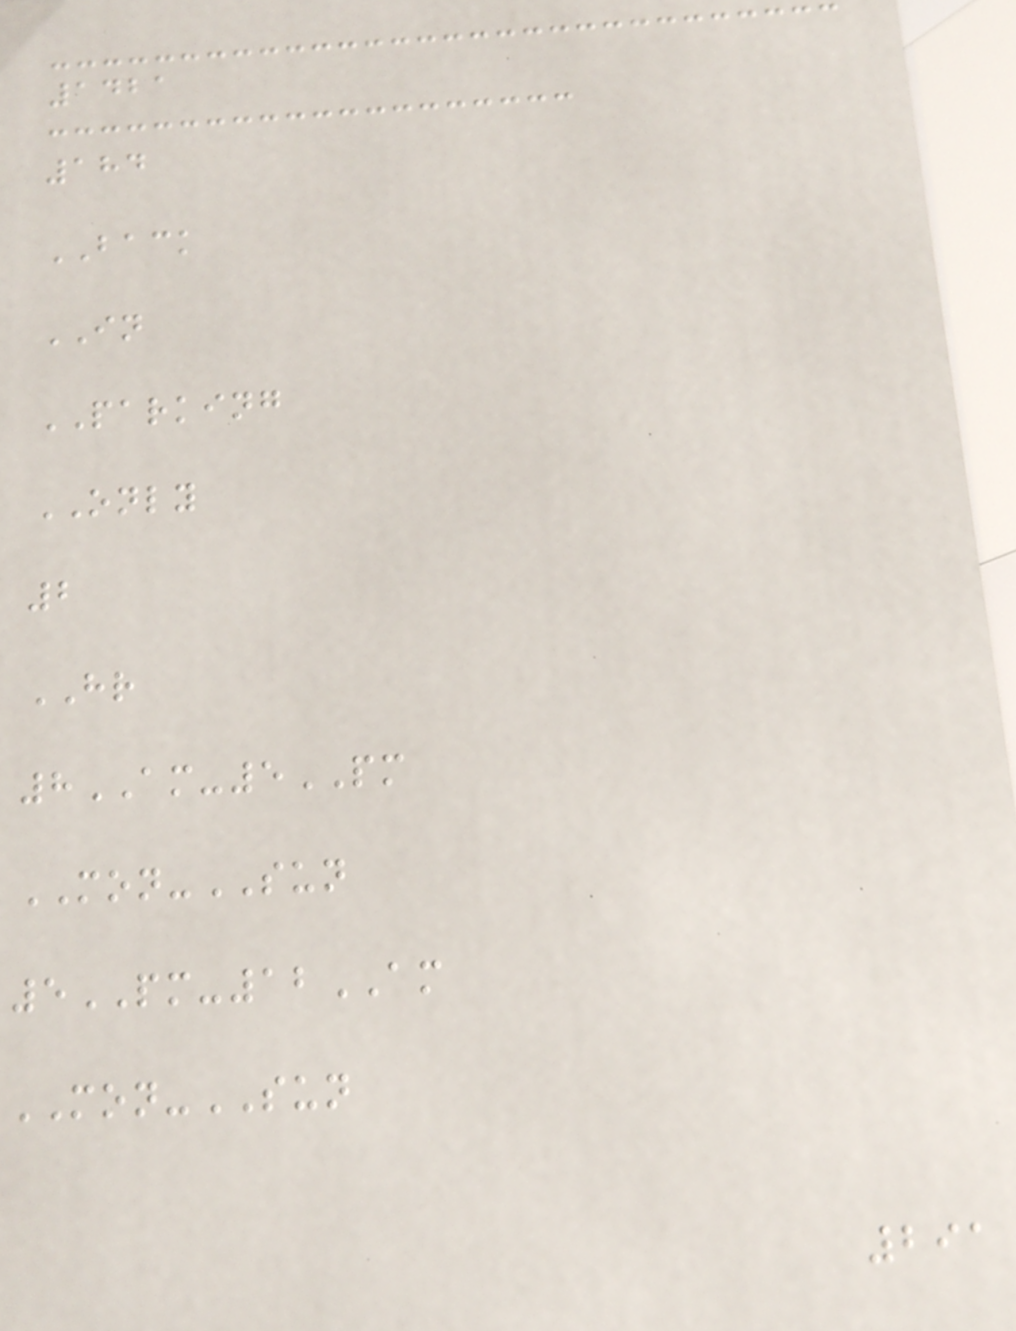1421
184
BACK
IN
PARKING
ONLY
2
HR
8AM-5PM
MON-SUN
5PM-12AM
MON-SUN
291
